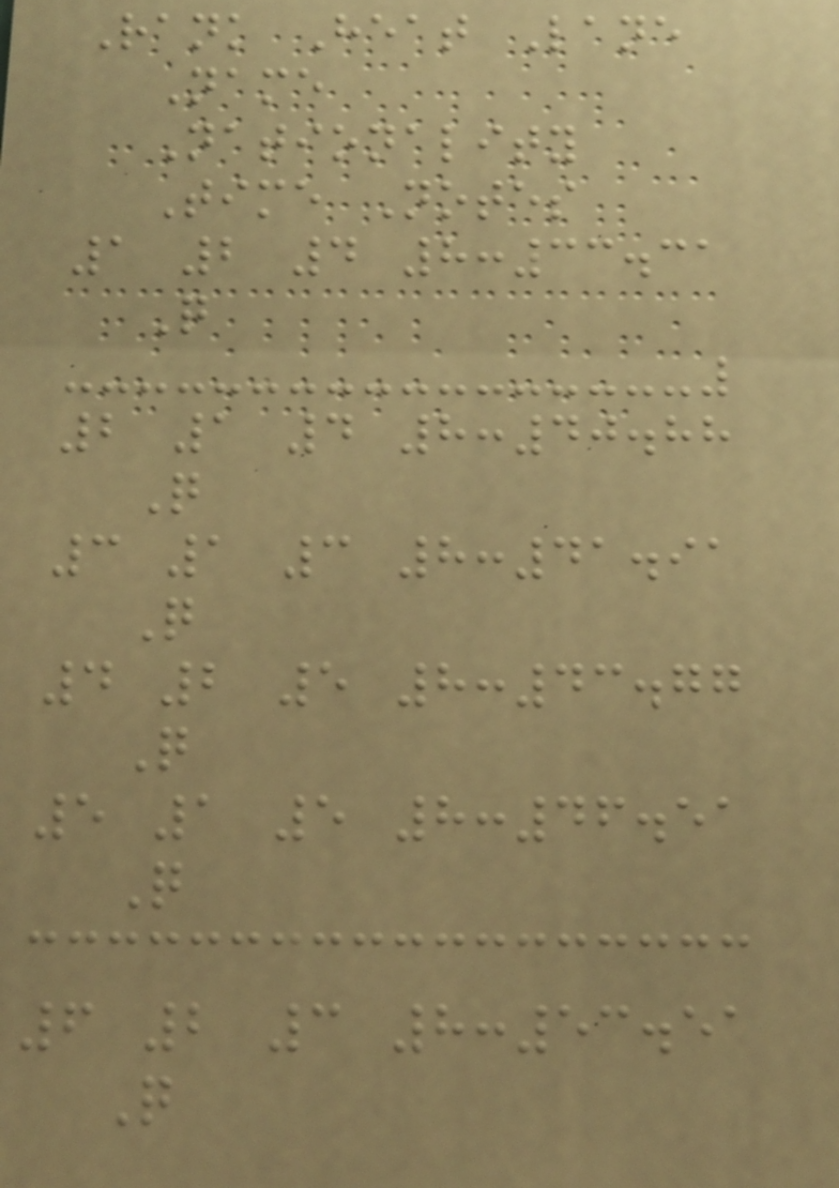Rank Heat Lane
Name
Nationality
Time Notes
1 2 4 8:33.31
Q
2 1 4 8:40.88
Q
3 1 3 8:41.91
Q
4 2 5 8:43.77
Q
5 1 5 8:46.51
Q
6 2 3 8:53.51
Q
